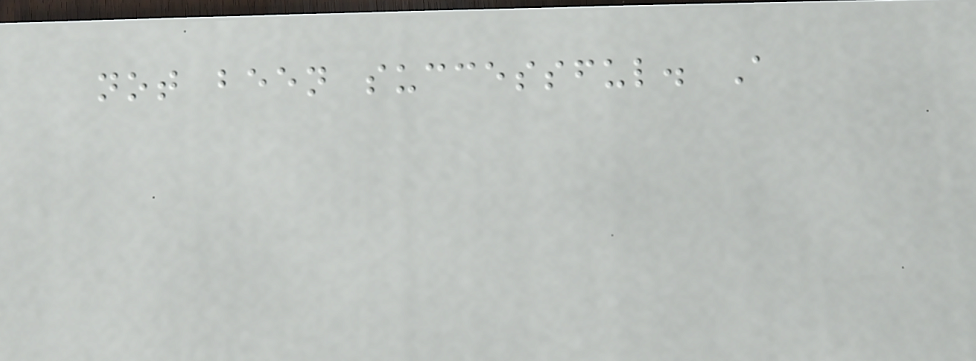not been successful. A
